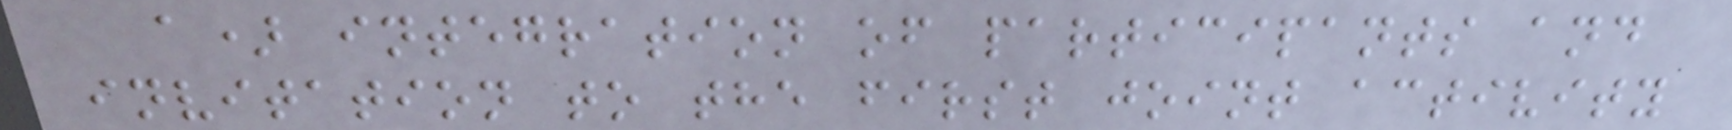a) integration of participants and
invitation to the first joint activity
